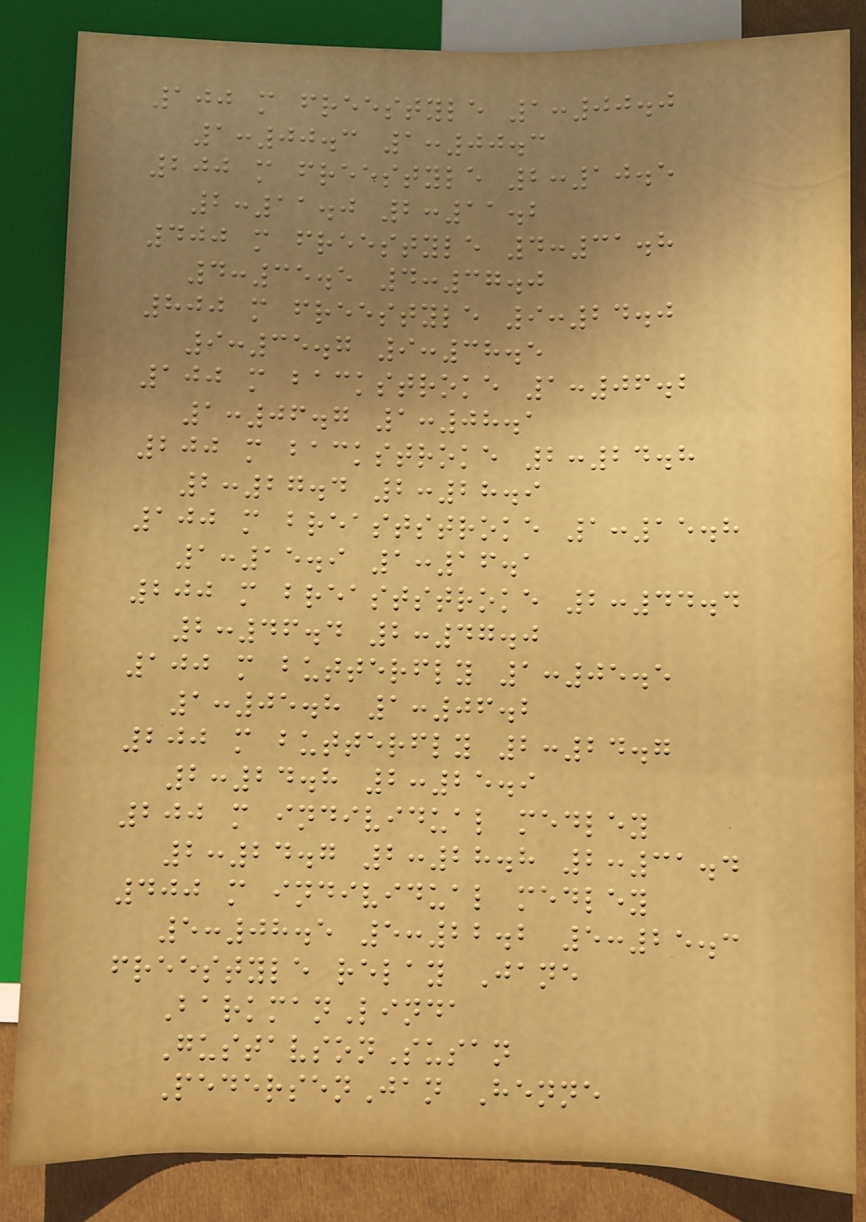100 m freestyle 1:00.0
1:00.3 1:00.3
200 m freestyle 2:10.5
2:11.0 2:11.2
400 m freestyle 4:31.8
4:35.5 4:37.0
800 m freestyle 9:24.0
9:35.7 9:38.5
100 m backstroke 1:06.2
1:06.7 1:08.1
200 m backstroke 2:24.8
2:27.4 2:28.9
100 m breaststroke 1:15.8
1:15.9 1:16.1
200 m breaststroke 2:44.4
2:46.4 2:47.0
100 m butterfly 1:05.5
1:05.8 1:06.2
200 m butterfly 2:24.7
2:24.8 2:25.9
200 m individual medley
2:24.7 2:28.8 2:31.4
400 m individual medley
5:08.5 5:22.2 5:25.3
freestyle relay Jane
BarkmanLinda
GustavsonSusan
PedersenJan Henne
